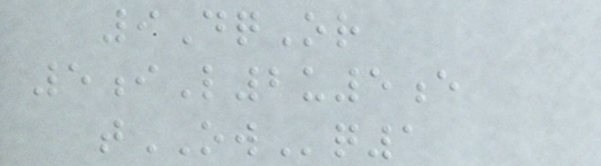9DqOr
5iL2u5e
tOWq1
